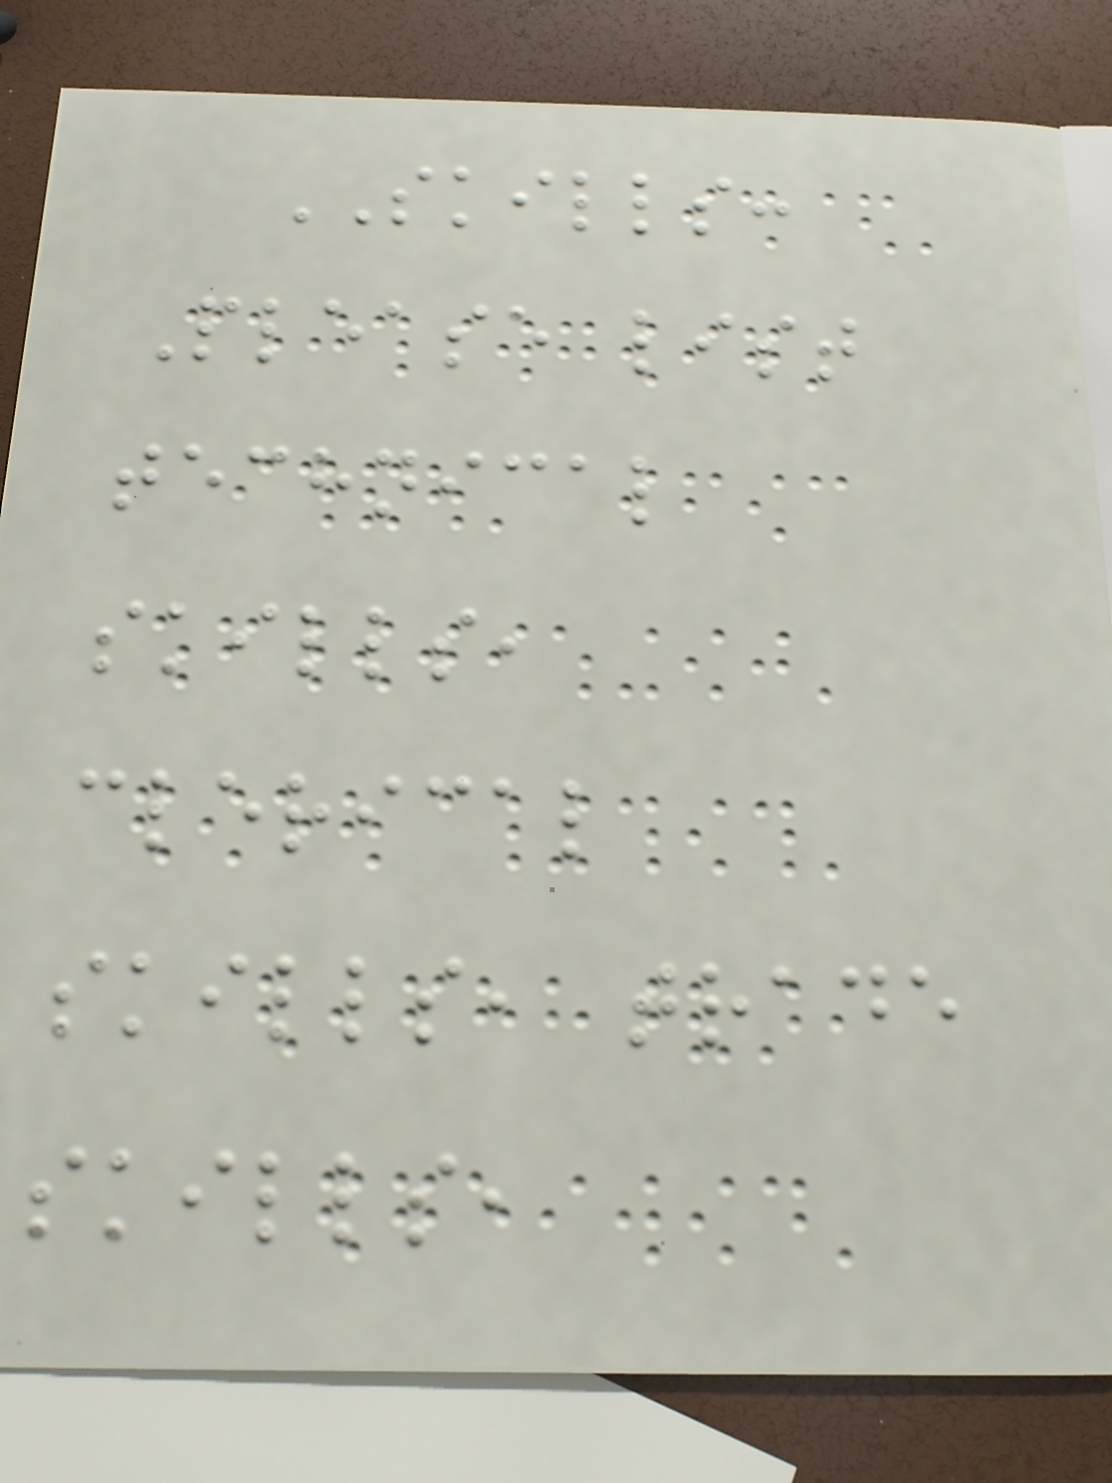SKILLS:
Please list
technical
skills,
clerical
skills, trade
skills,
